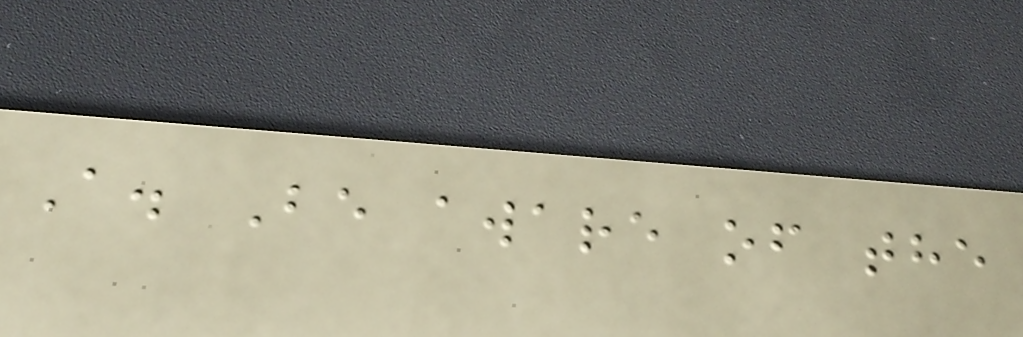A. Be aware of the
